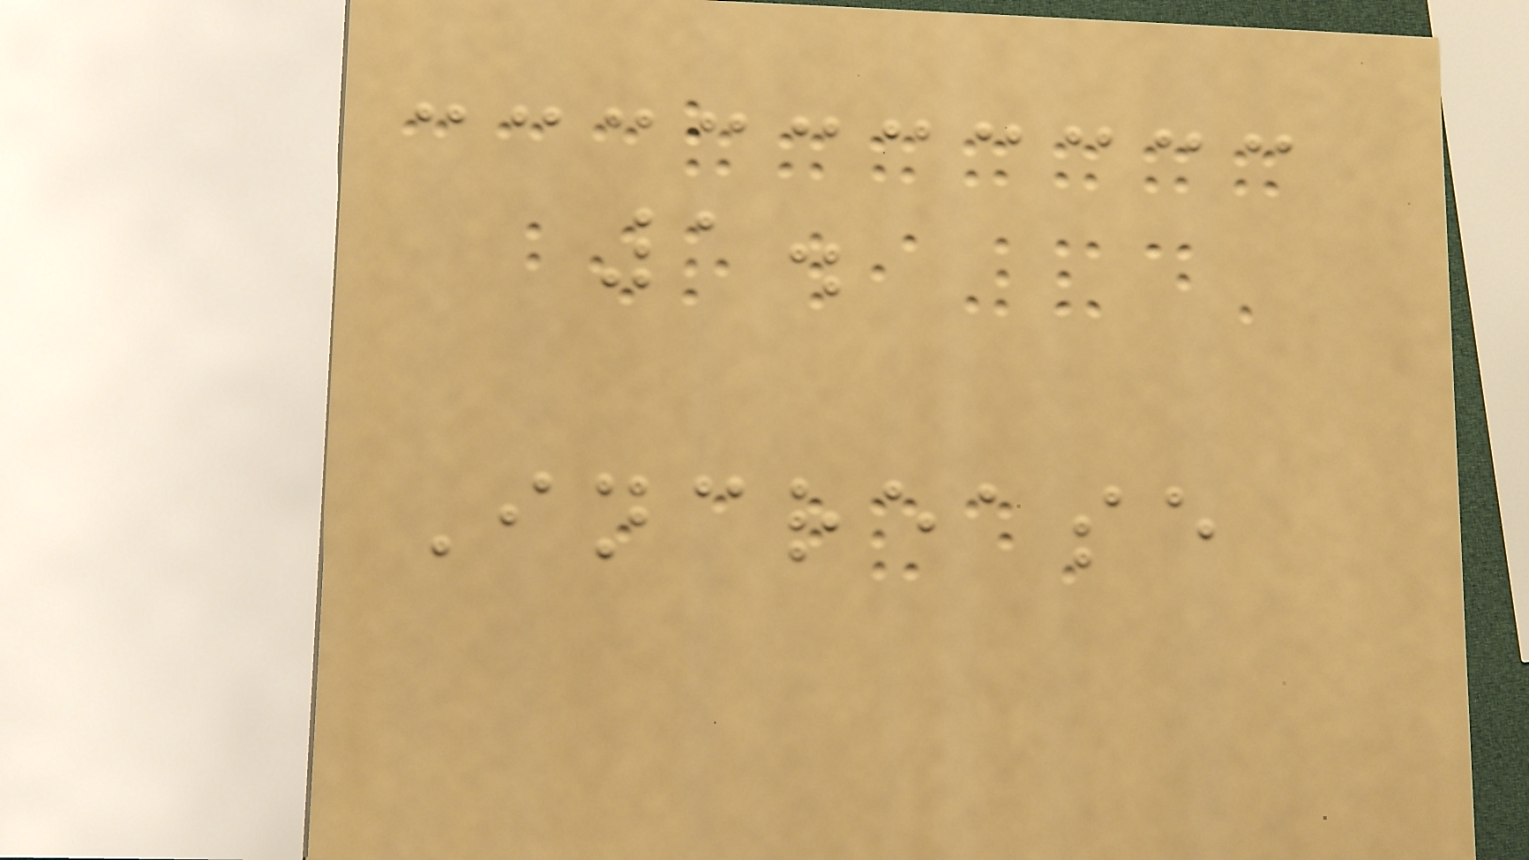1.
Increase
